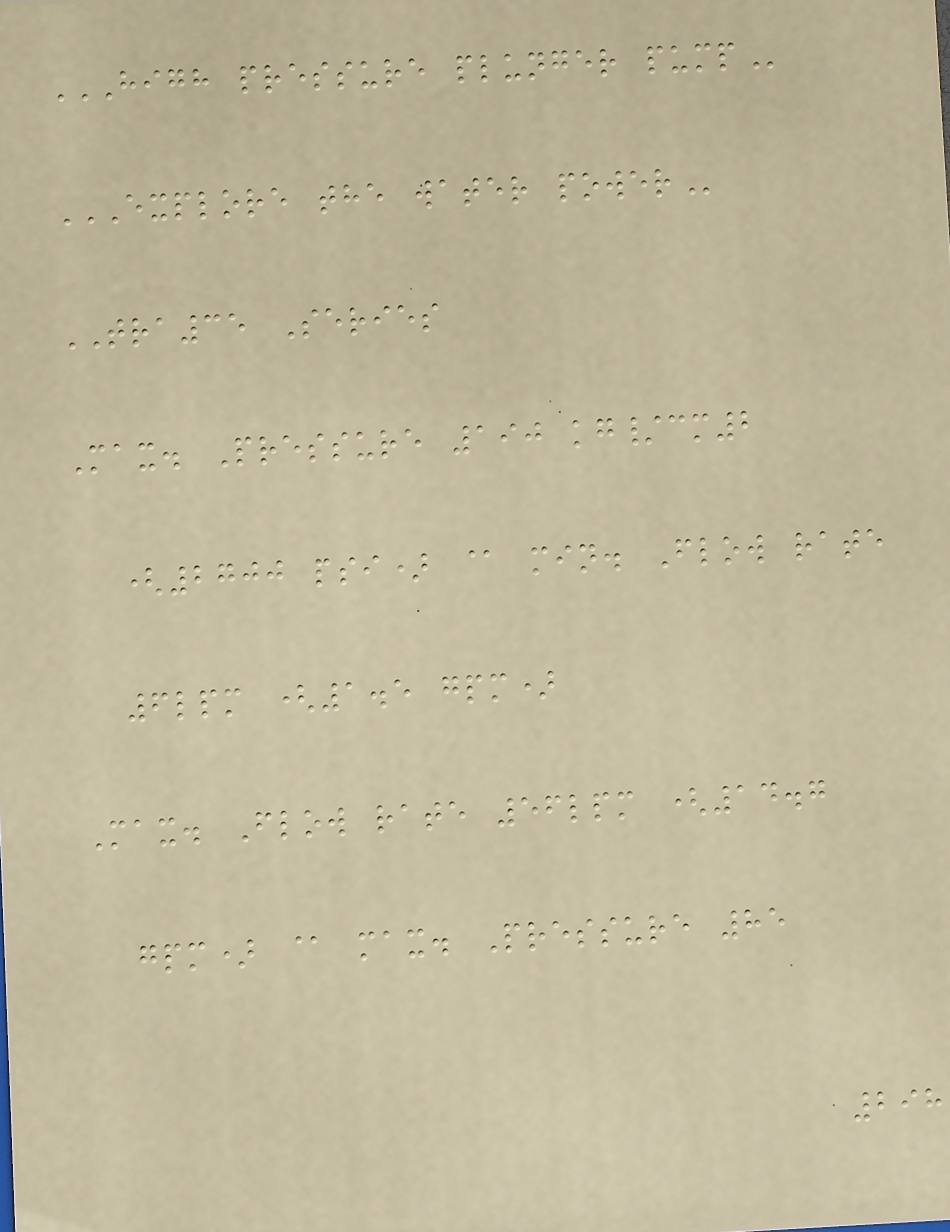HIGH PRESSURE PLUNGER PUMP
EXPLORE THE WATER POWER
TRA35 Series
Max. Pressure 190 kg/cm2
(2700 psi) @ min. Flow rate
6lpm (1.5 gpm)
Max. Flow rate 56lpm (14.7
gpm) @ max. Pressure 85
298
